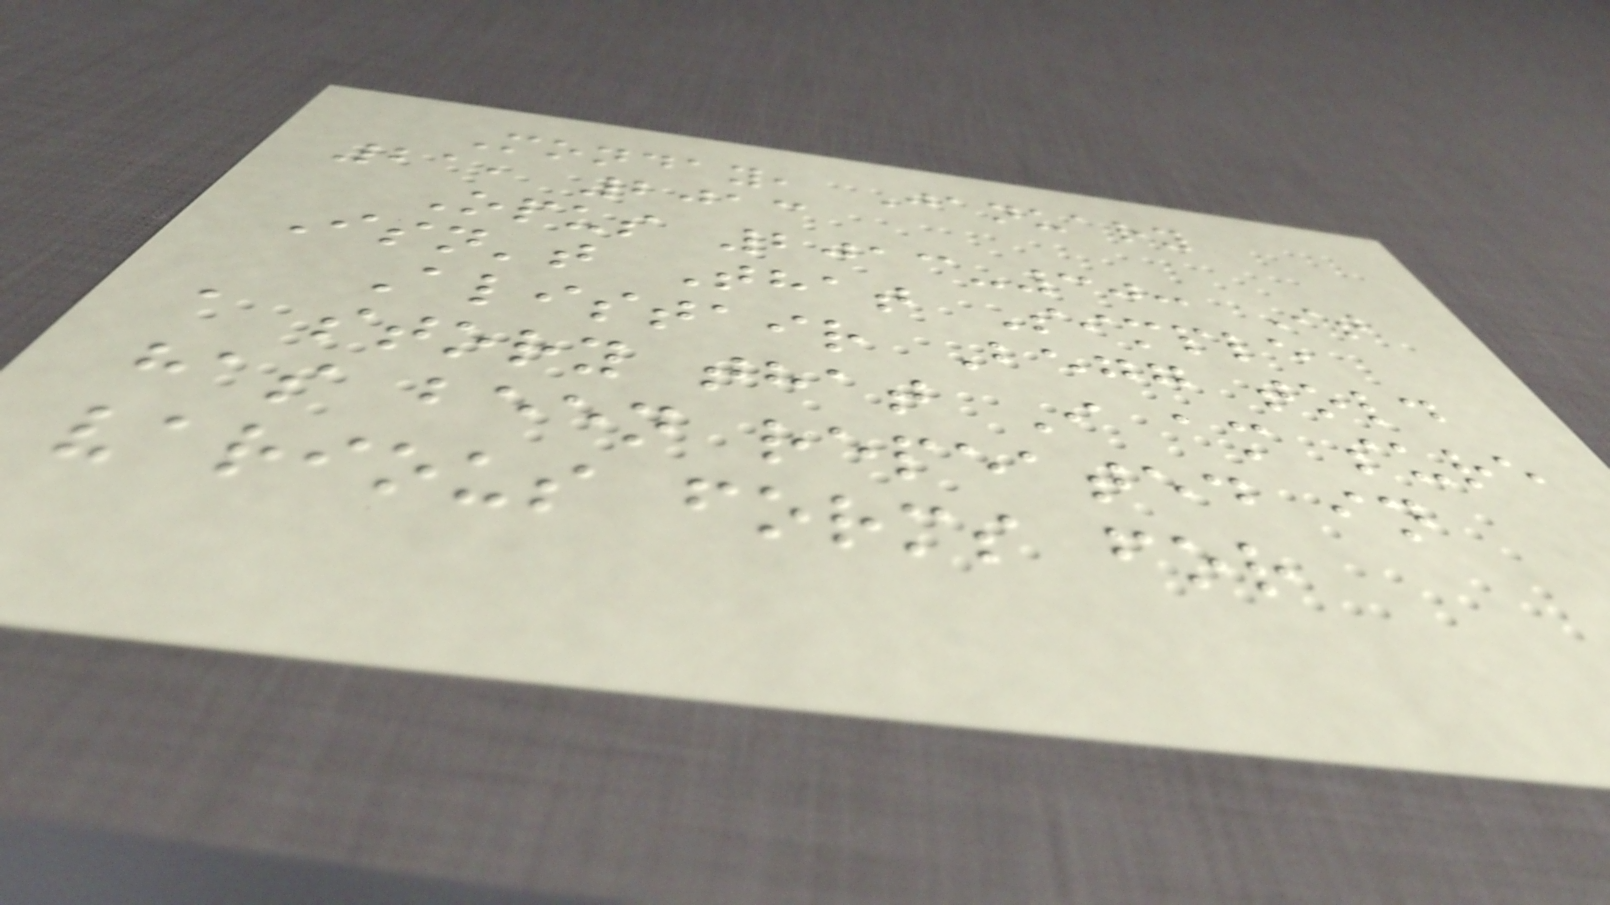Monday, January
21, 2013
Opus 2013-30: It
Isn't That Simple
Alistair Begg told
a story that I am sure
has been repeated in
various forms for
